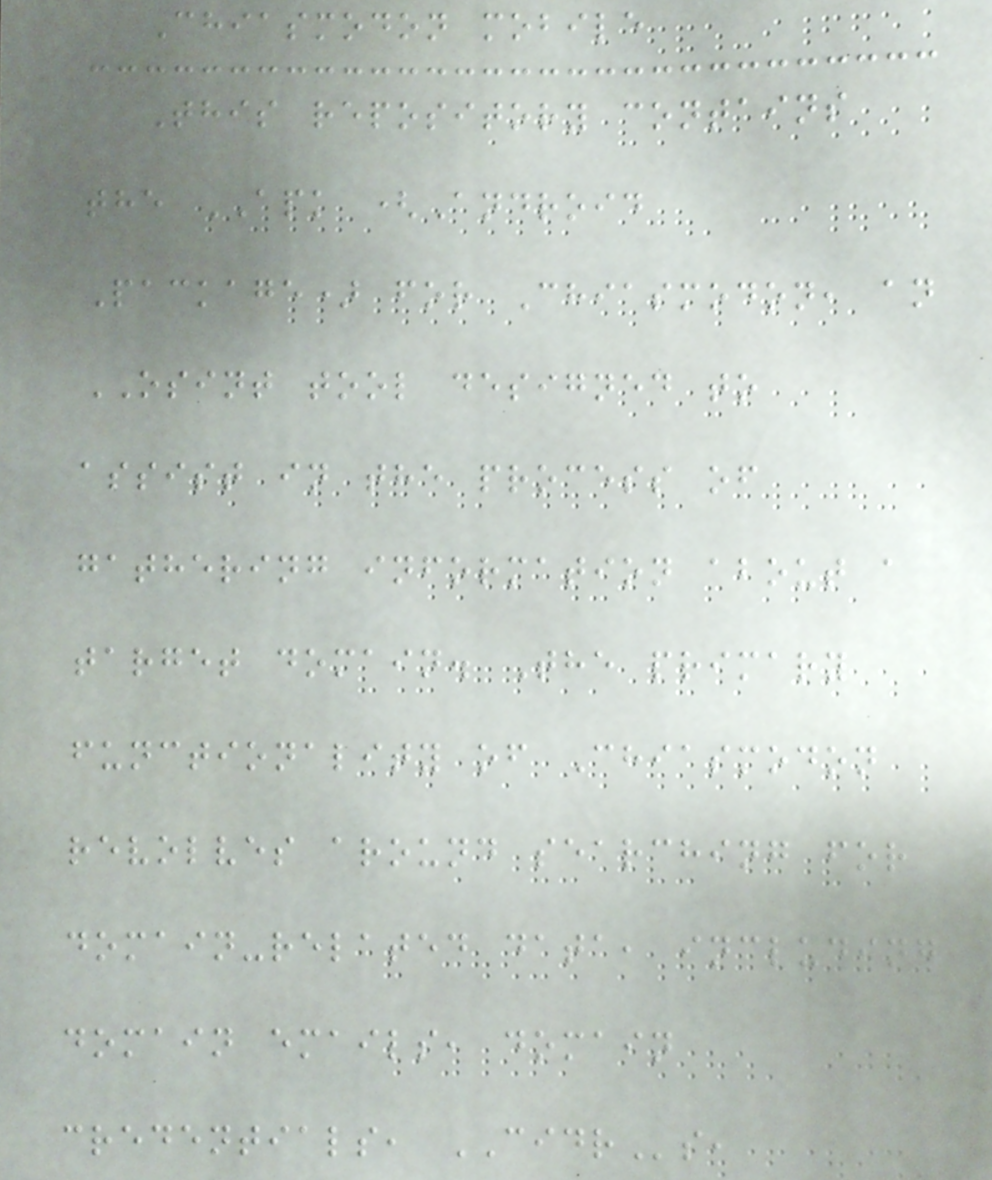Chiasmodon mobile
This repository contains
the APK (Android
Package) for Chiasmodon, an
OSINT tool designed to
assist in the process of
gathering information about a
target domain. The primary
functionality of Chiasmodon
revolves around searching for
domain-related data, including
domain emails, domain
credentials, CIDRs,
